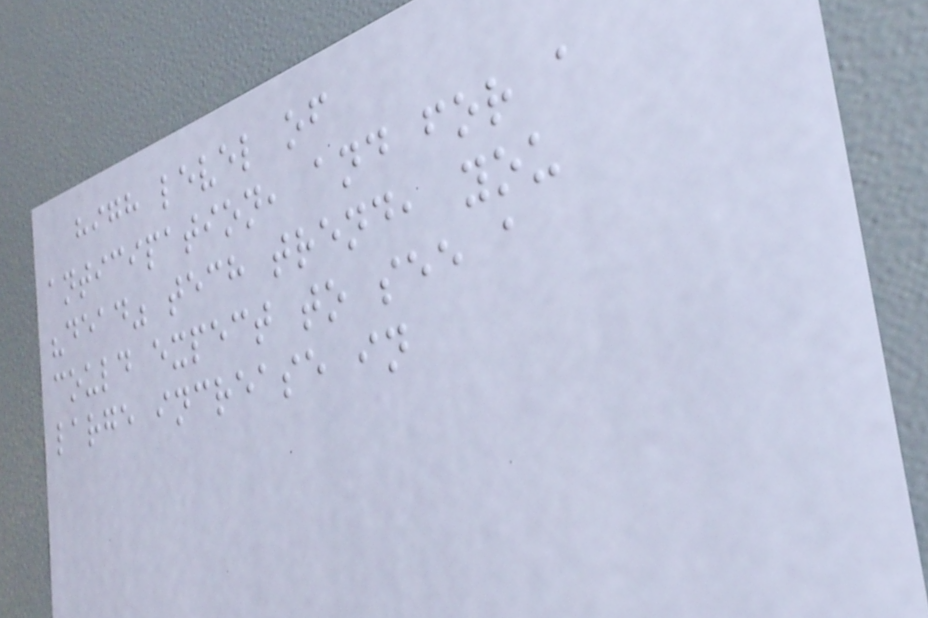high level of
anticipation, and for a
"dead" tech trend, you
could expect to see a
large increase in
